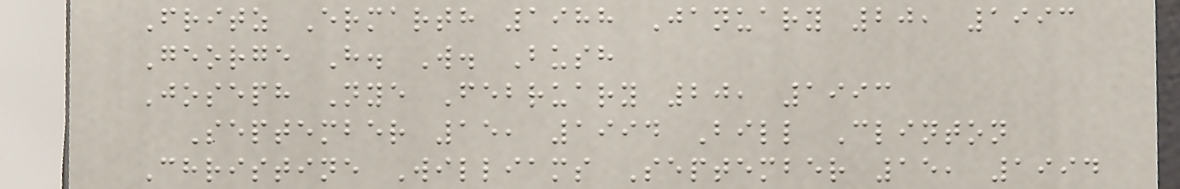Fritz Ermarth 1988 January 20, 1993
George H. W. Bush
Joseph Nye February 20, 1993
September 15, 1994 Bill Clinton
Christine Williams September 15, 1994
